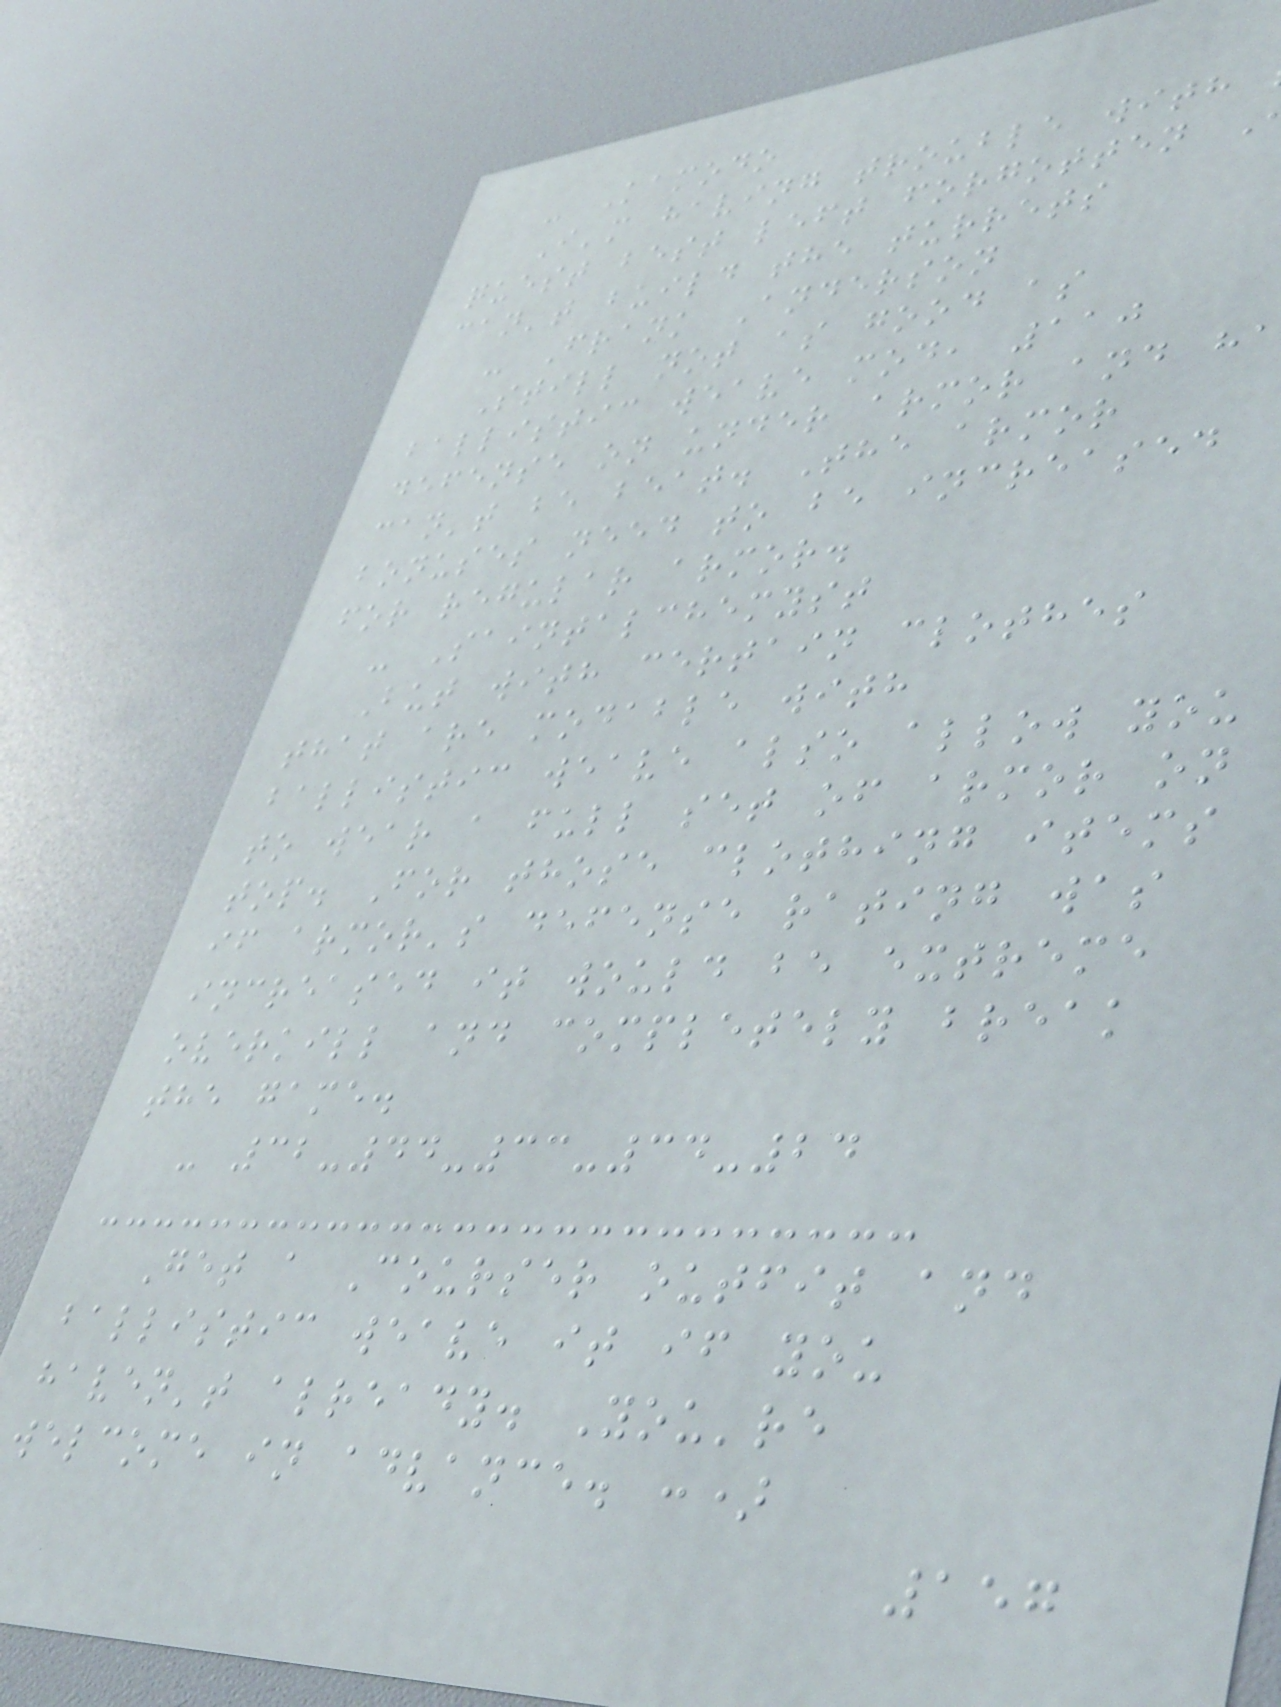- Kamodo
I'm having trouble with
quest best left forgotten
can't build the turrets
- Frank Anderson
Still not as good as
ballistic weave mod, 110
defense on under armor and ha
can't be beat. The armor
bonuses need to be increased
for regular armor.
- Saintalchemyst
But with certain clothes
that are modable with
ballistic weave also allow you
to wear a full set of armor on
top. For those clothing items
if armor's defense rating was
increased it would be extreme
overkill and completely break
the game.
- 32-44-33-34-24
Get a Courser outfit and
ballistic weave it if you
haven't already. You're
welcome in advance. :)
157
